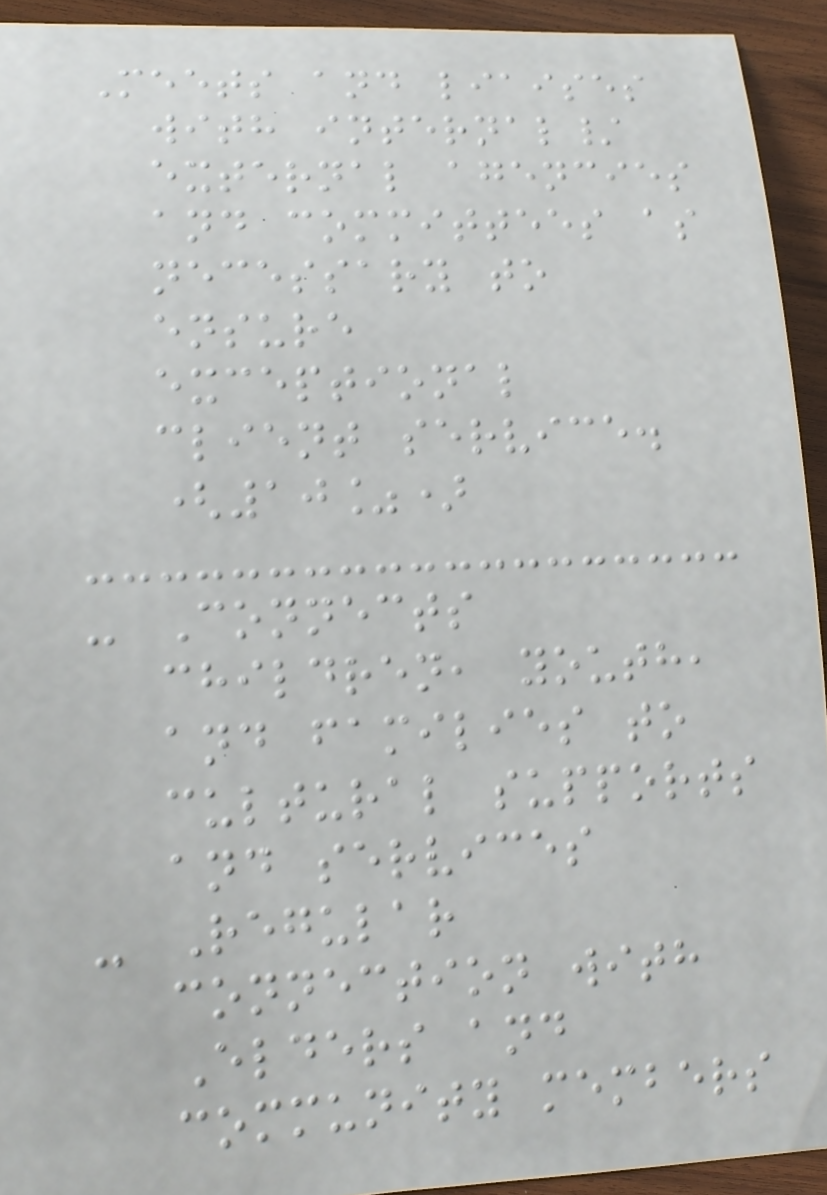Meets and liaises
with internal/
external agencies
and committees as
necessary to
ensure
exceptional
client service.
(10%)
- Connects
children, youth,
and families to
cultural supports
and services
- Regular
connection with
Elders and
community members
